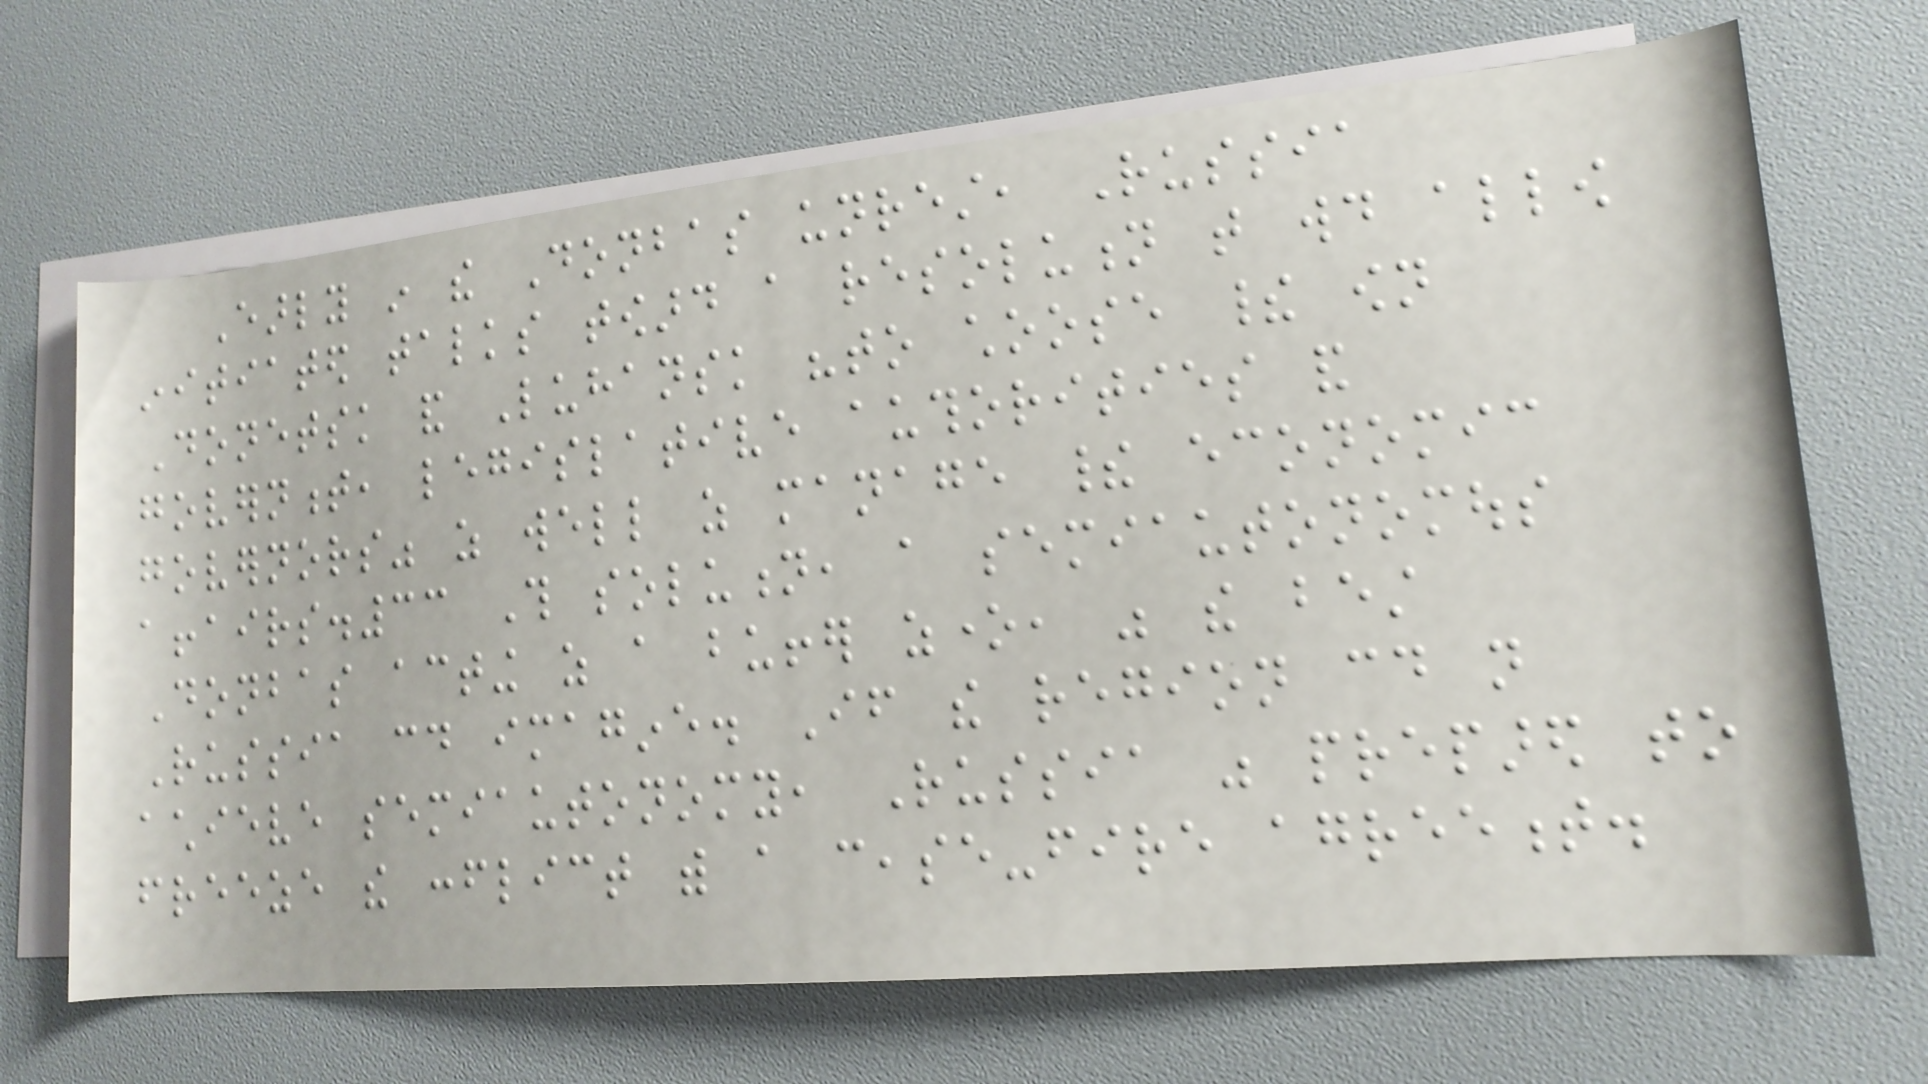Early in the Donbas unrest, Russia
initiated talks toward a resolution that would allow
Donetsk and Luhansk "to choose their own
government, legislative authorities and
governors" as well as manage their economic
affairs.33 This solution, a semiautonomous
Donbas acting as a buffer zone, was the best
Russia could imagine. If the region could not
achieve semiautonomy, Russia was prepared to
freeze the conflict with a cease-fire agreement.
